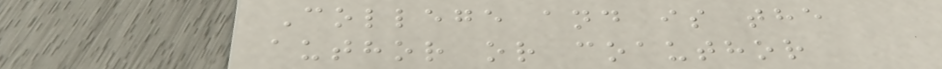College and is the
author or coauthor
